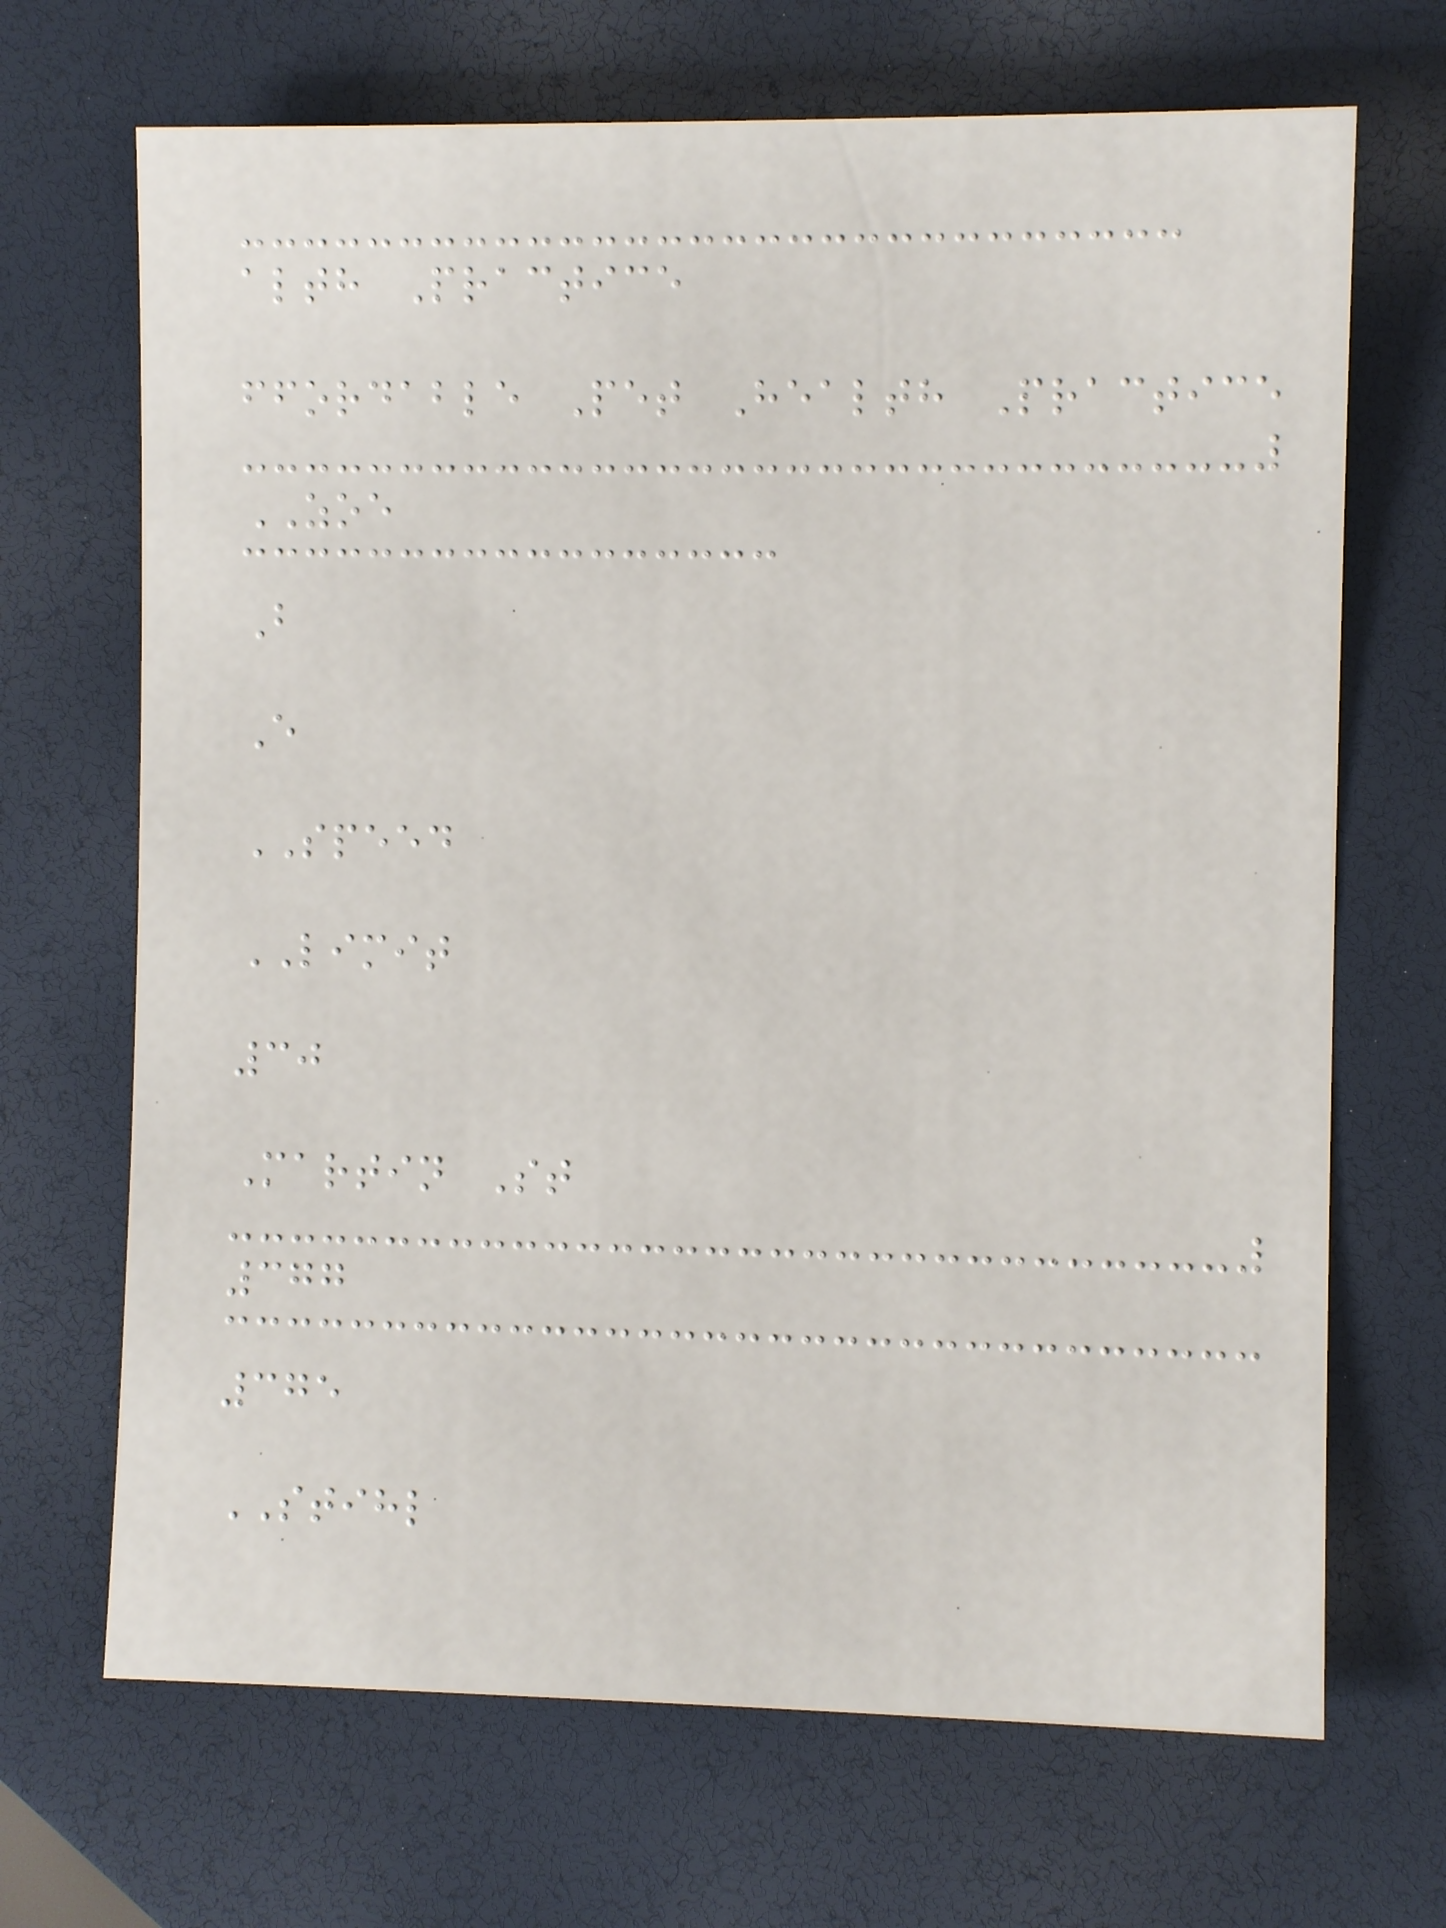alth Practice
ffordable Pet Health Practice
ZOE
B
E
SPEED
LIMIT
30
Martin St
377
375
STIHL
